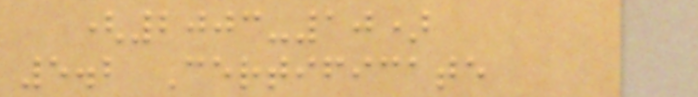(2003-10)
5.2 Certificate
